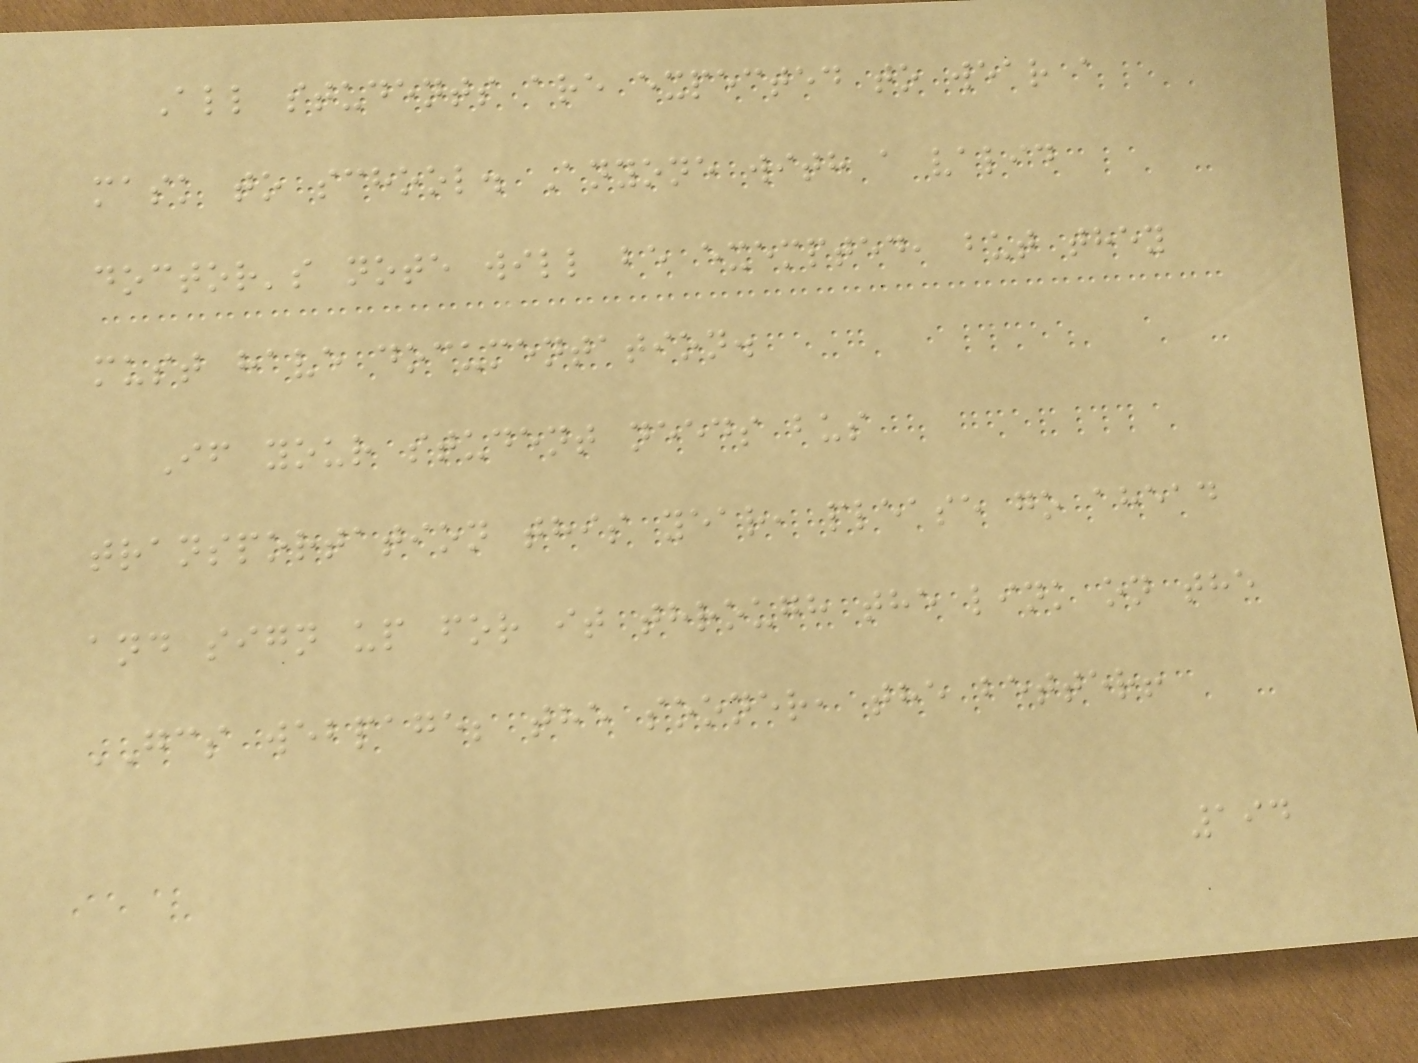All students are expected to wear a
mask to school. Anyone with a valid
doctor's note will be exempted, but they
must have documentation.
If your student needs bus
transportation this year, please go ahead
and sign up for it through the link on the
GCS webpage; the sooner, the better!
194
